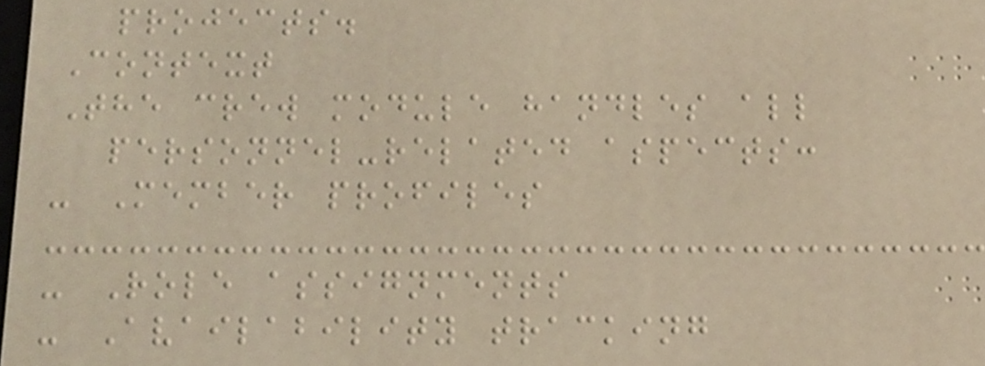projects.
Context
The crew module handles all
personnel-related aspects:
- Member profiles
- Role assignments
- Availability tracking
